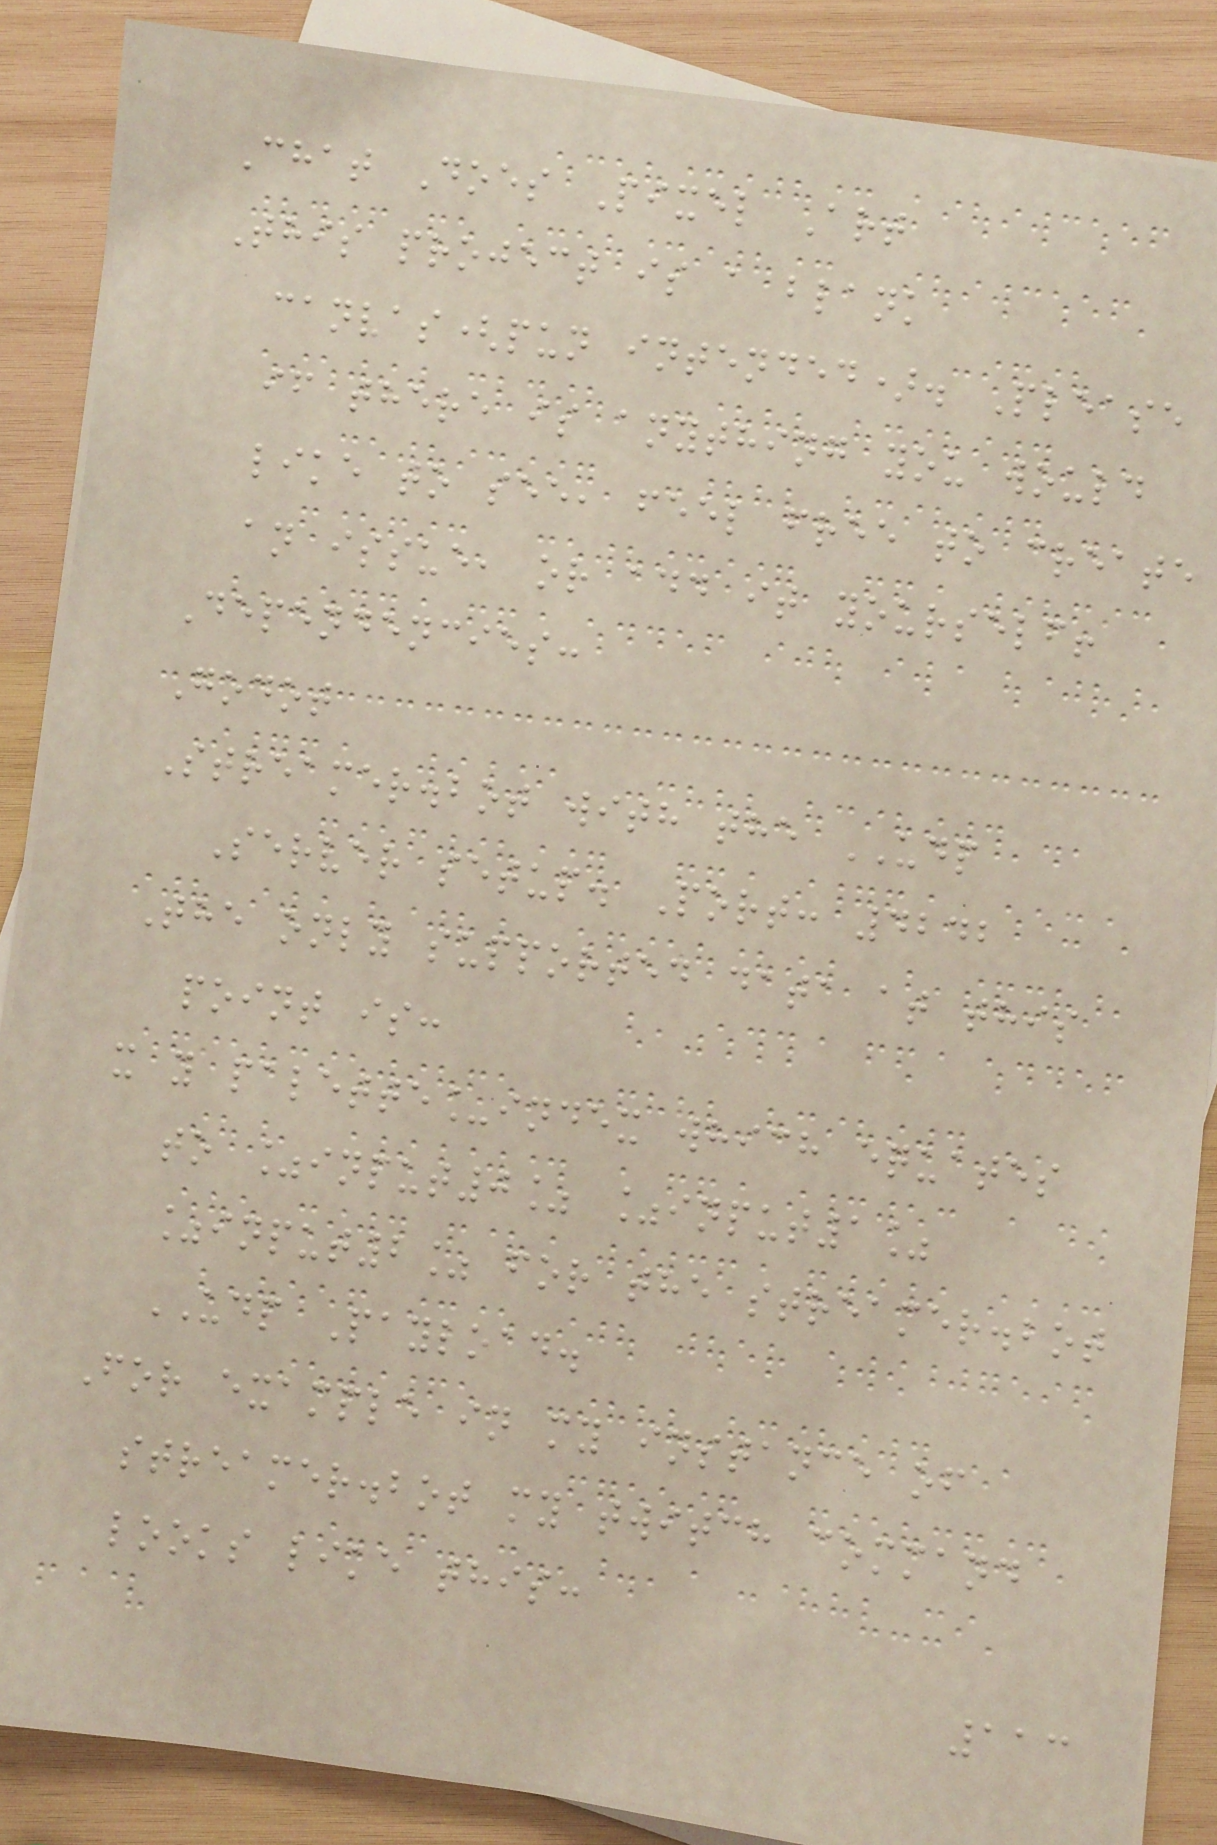Chat Does Pixel Art
This project is a blank
canvas(pun intended). Please
if there is anything you would
like to see, feel free to create
an issue, or add it yourself!
Dependencies:
Godot
Streamer.bot with the UDP
Server setup. Port: 4242
The only supported data at this
point is:
x y palette_index which equates
to %input0% %input1%
%input2% for the streamer.bot
UDP Payload.
For example in my instance of
streamer.bot my twitch command
looks like this:
113
